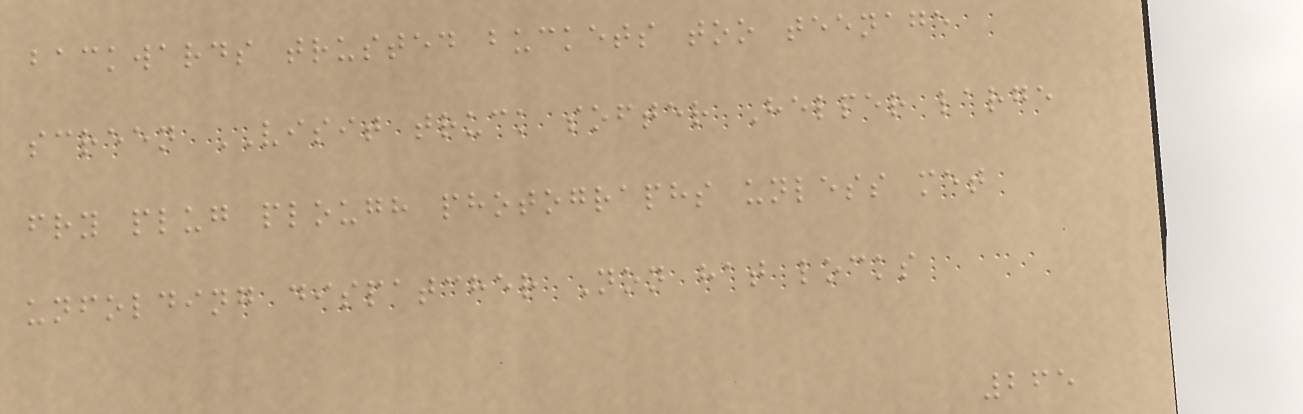backwards trusted buckets too teenage
screen VISIT truck softer Helper large
fry plug plough photographs unless met
unfolding dispatcher Non hat locks
265
